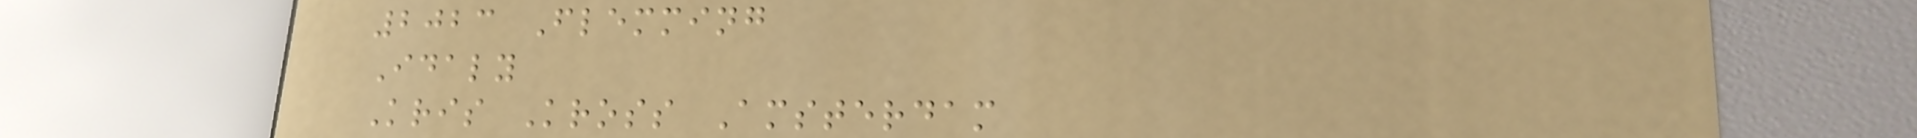2023 Flemming
Idaly
Kris Kross Amsterdam
